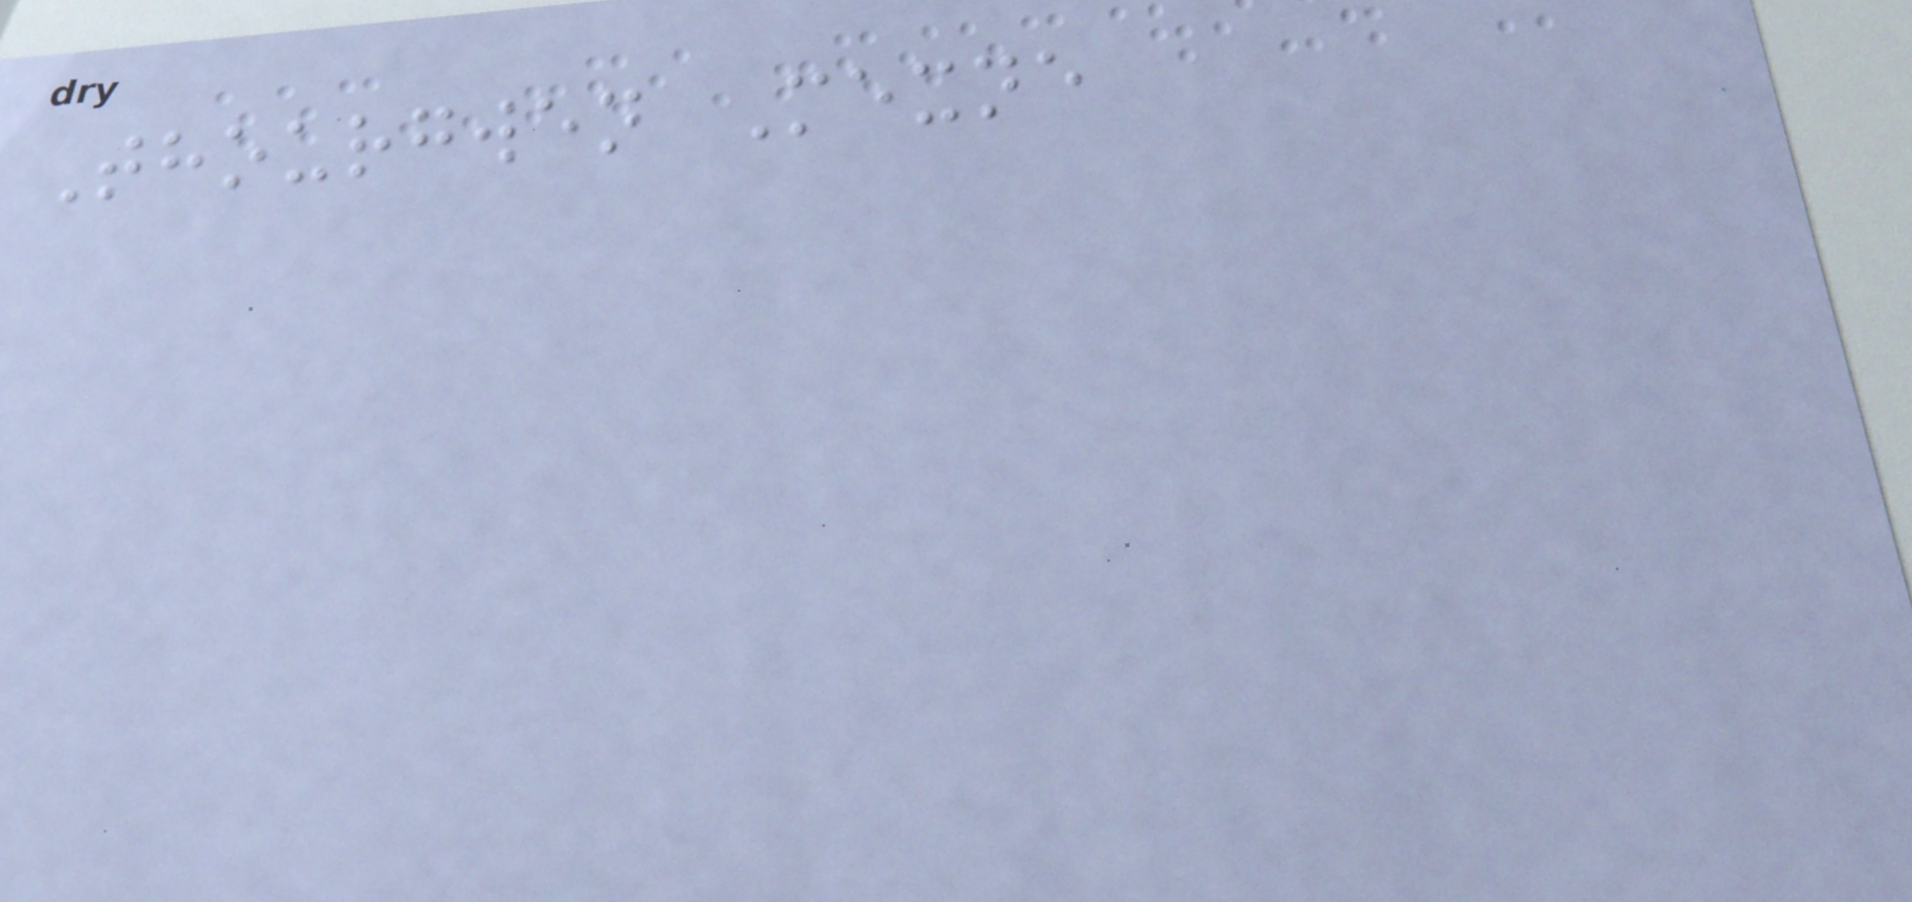Thourgwen Mexne
